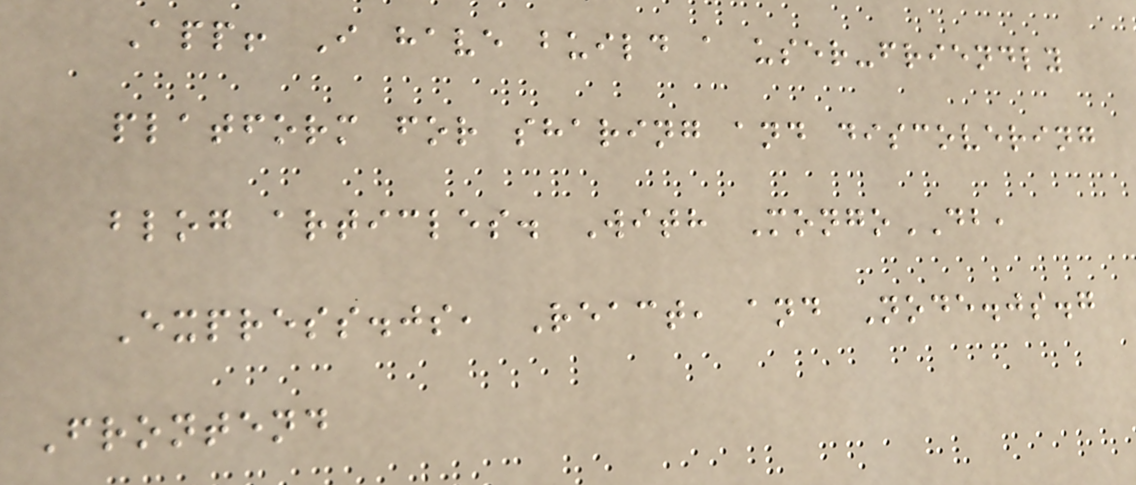App! I have build a user-friendly
platform for sharing and discovering
blog articles. With MongoDB,
Express.js, React, and Node.js.g
Frontend
